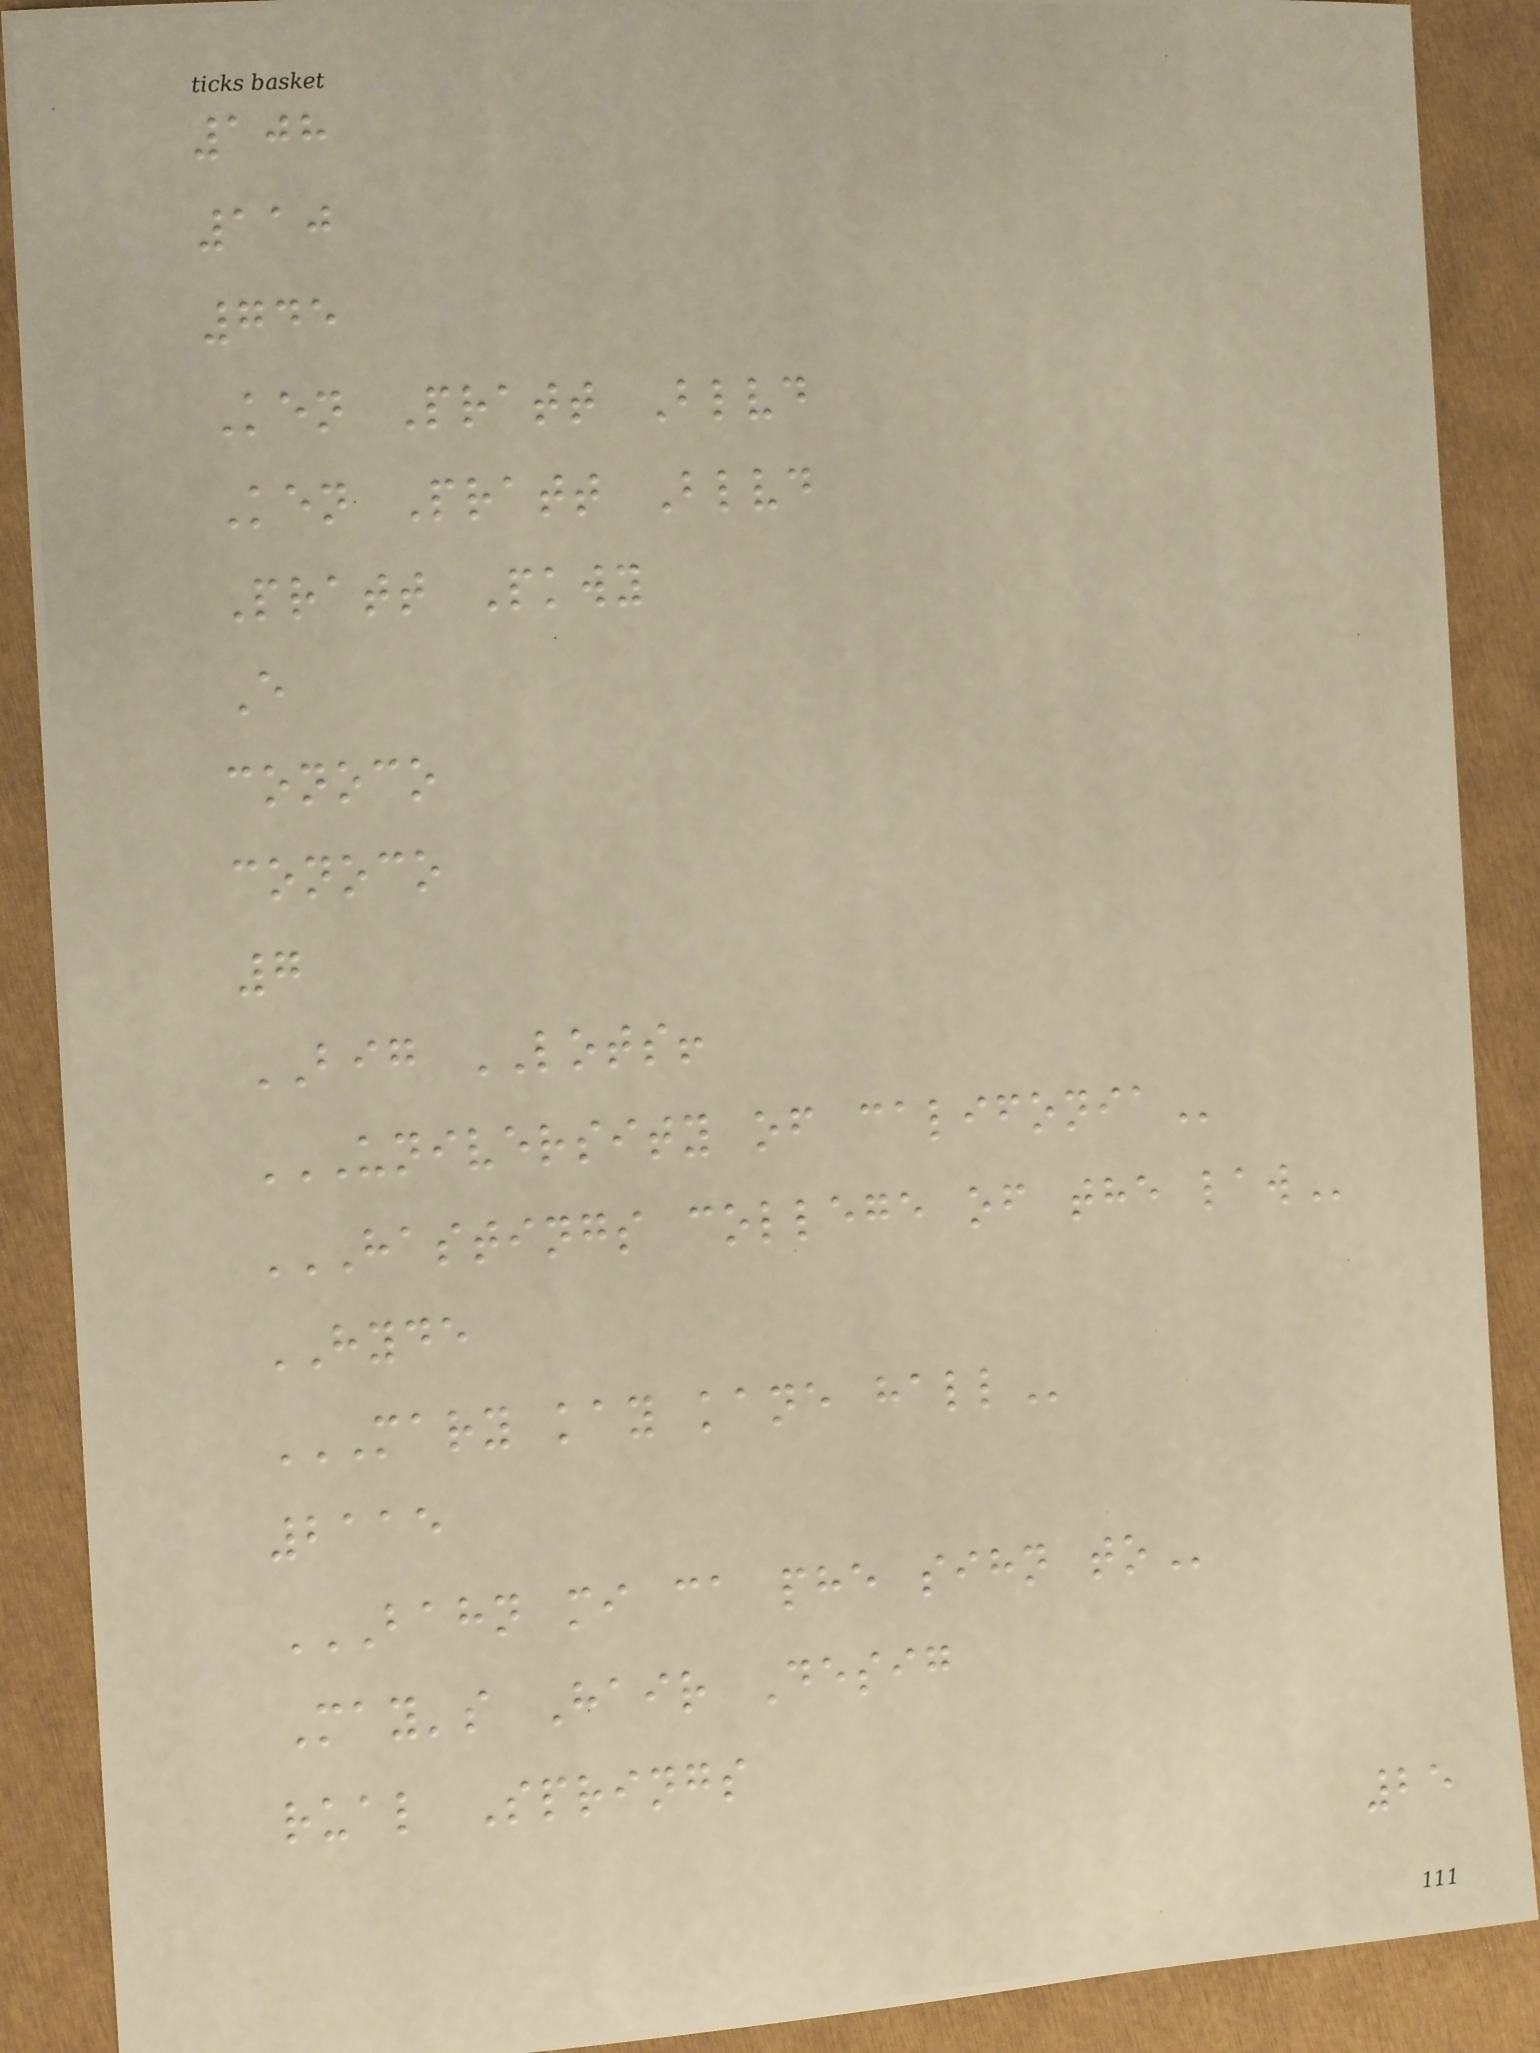108
110
745
Ken Pratt Blvd
Ken Pratt Blvd
Pratt Pkwy
E
conoco
conoco
7
BIG LOTS!
UNIVERSITY OF CALIFONIA
HASTINGS COLLEGE OF THE LAW
HYDE
MARY KAY KANE HALL
2115
BAHN MI CA PHE SIHN TO
May's Hair Desig
rual Springs
25
